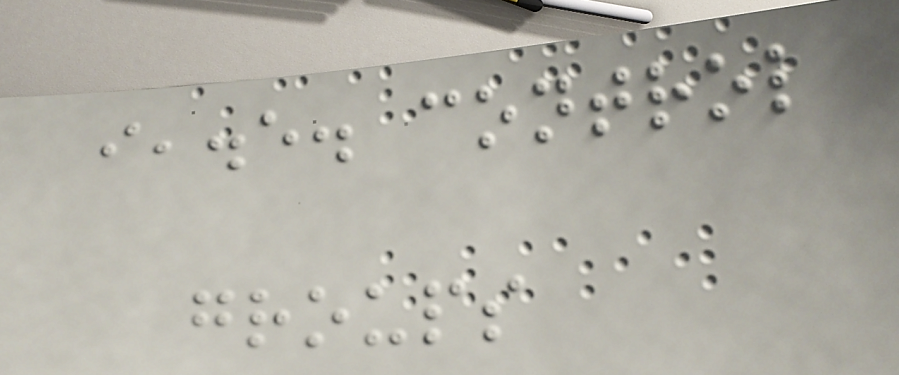i,.e. control
groups
